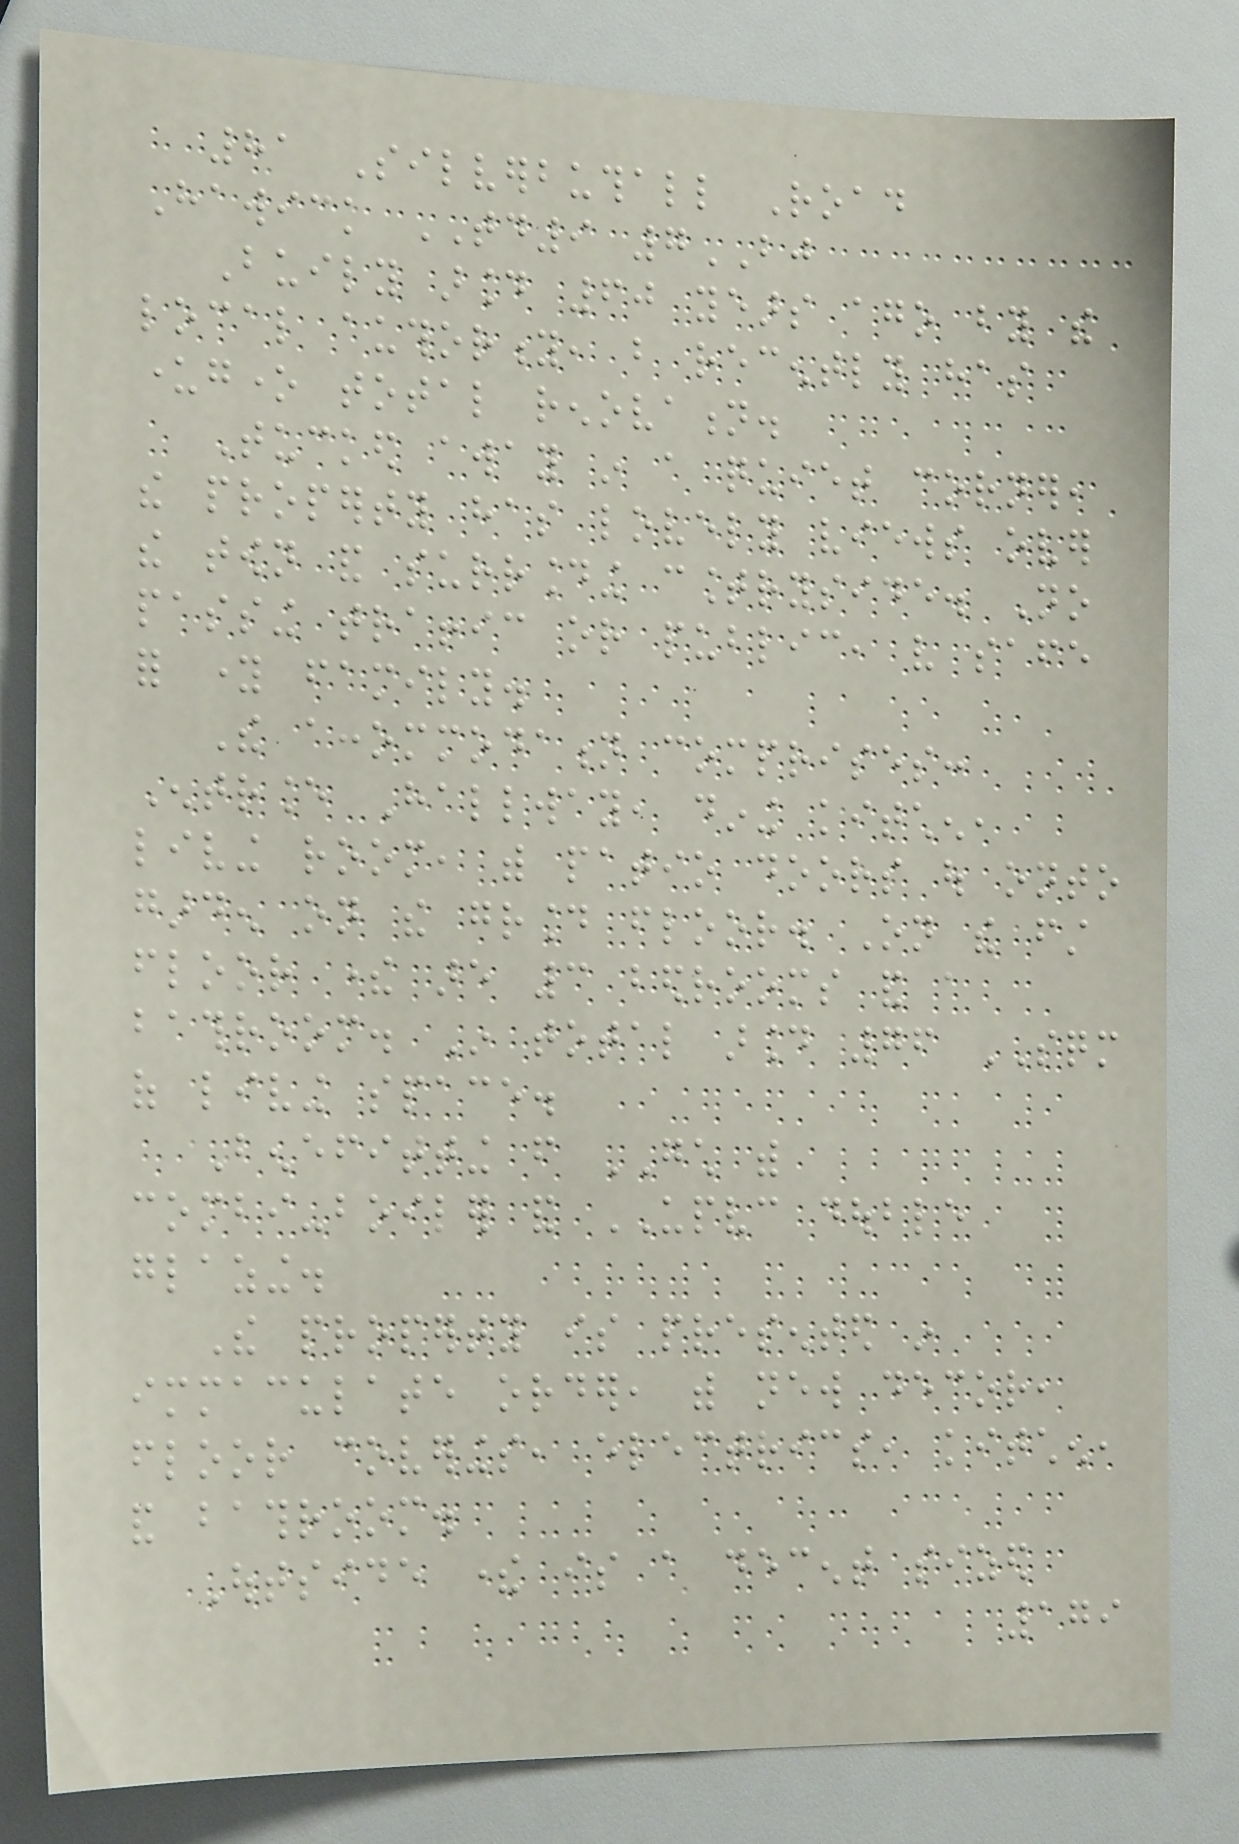81 Silverbuthall Road
Hawick TD9 7BJ
Buily around 60 years ago by the
local authority, but recently has
undergone total renovation.
Tucked away in a quiet corner,
the property has lovely views over
the town and surrounding countryside. No
passing traffic or public, very safe
for young family.
The accommodation comprises:
Entrance Hallway, dining kitchen,
living room, with patio doors out onto
garden on the ground floor. On the first
floor there are 3 bedrooms and a
bathroom. In total around 76 SQM
of living space.
Benefitting from GCH with
combi-boiler and UPVC double
glazing.
The property is presented in
immaculate order, with new decor,
floor coverings, electrics, kitchen,
and bathroom.
Outside there is a decent sized
179
